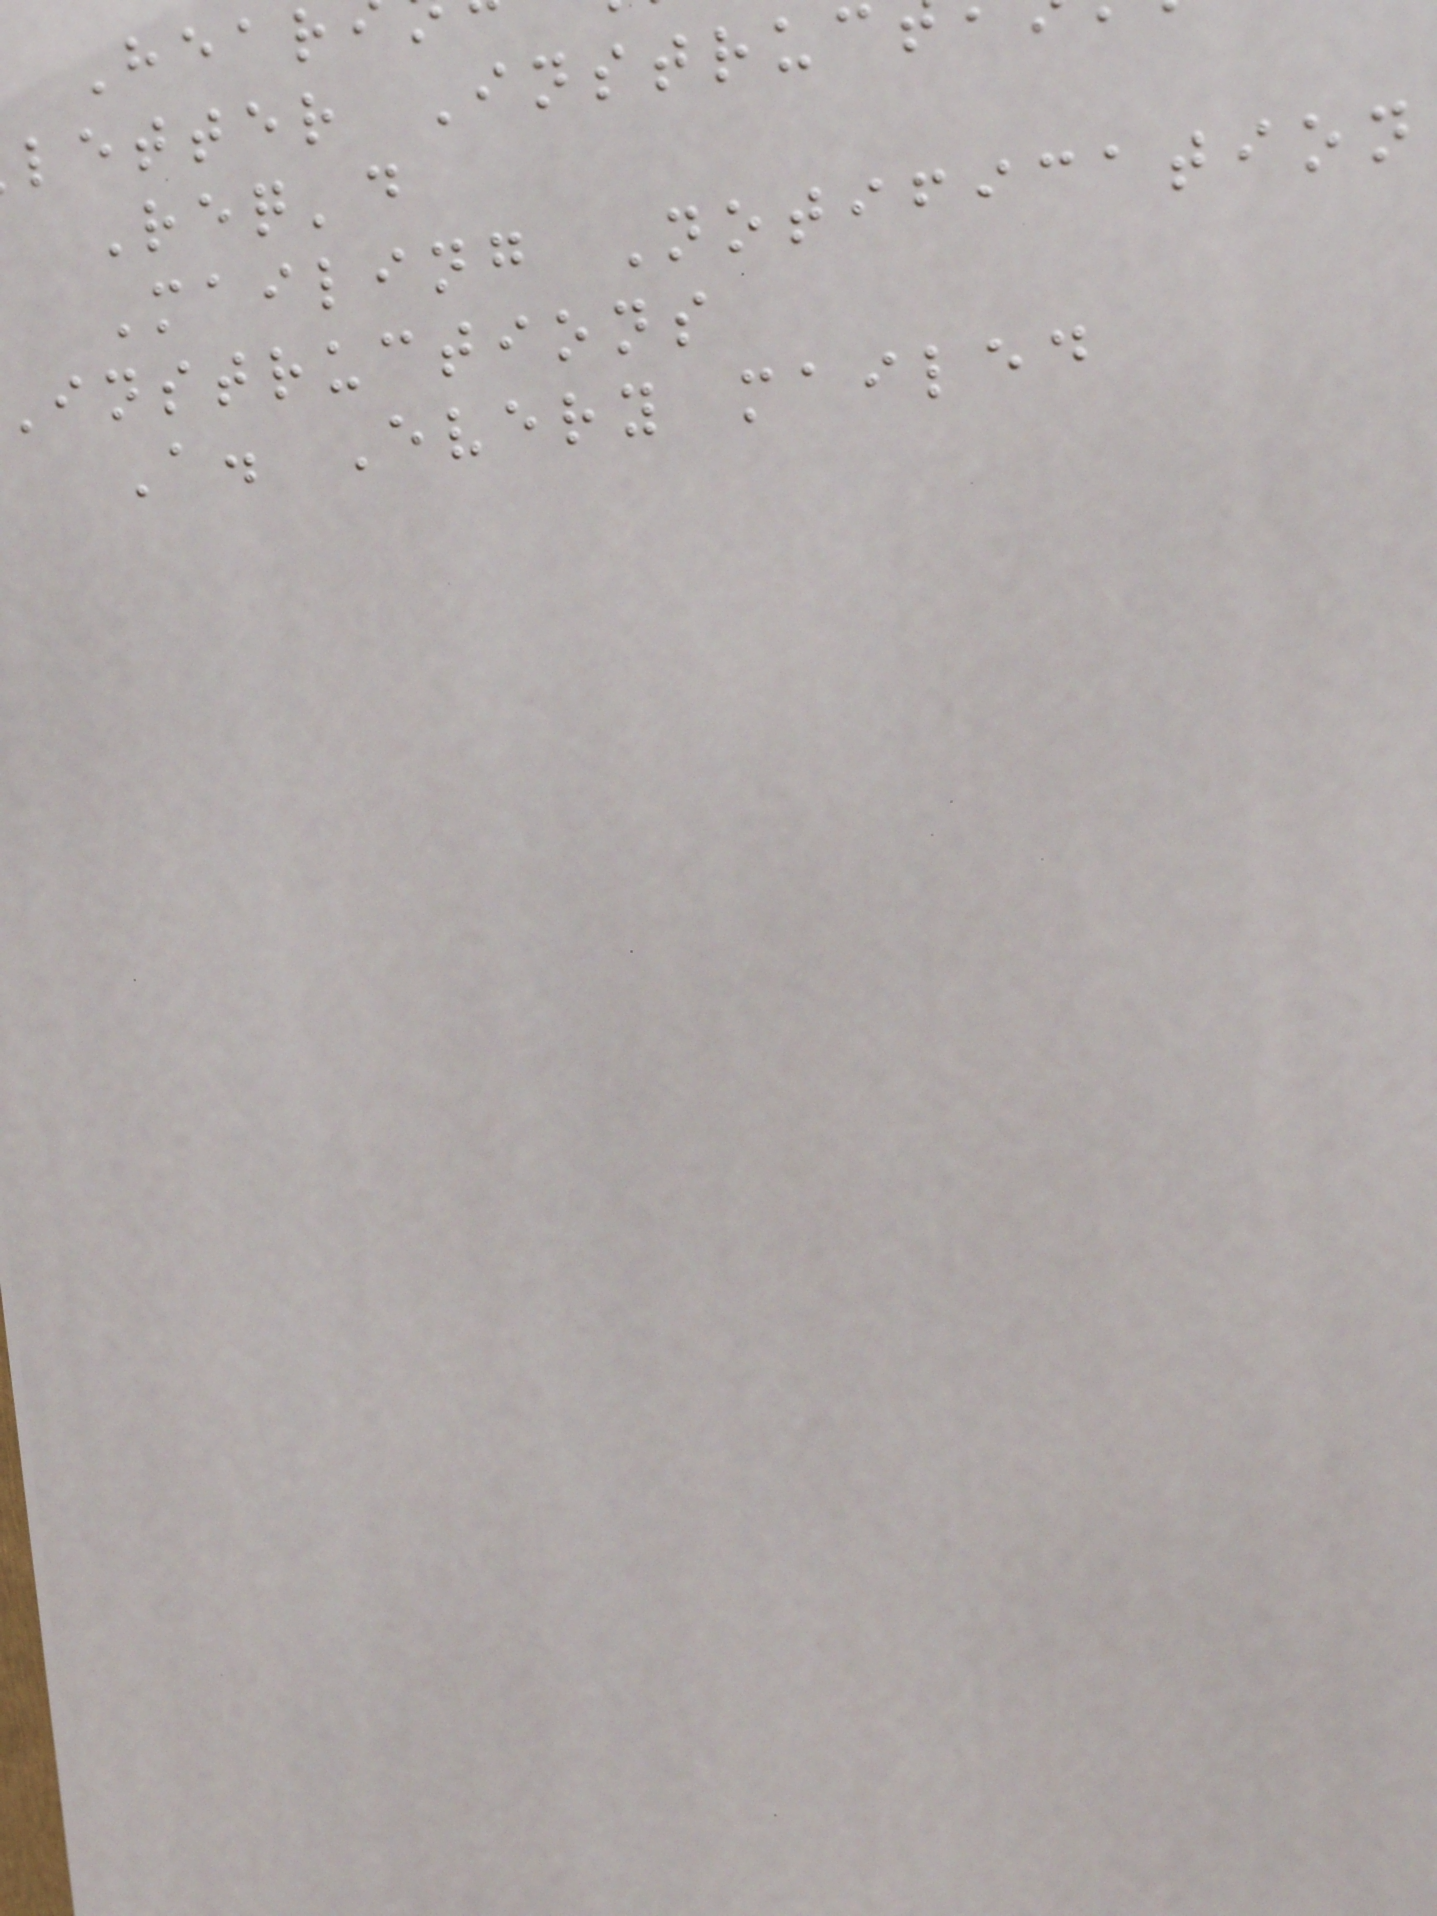letter Instruc
Req'd
Mailing Notification
instructions
A. Every mailed
